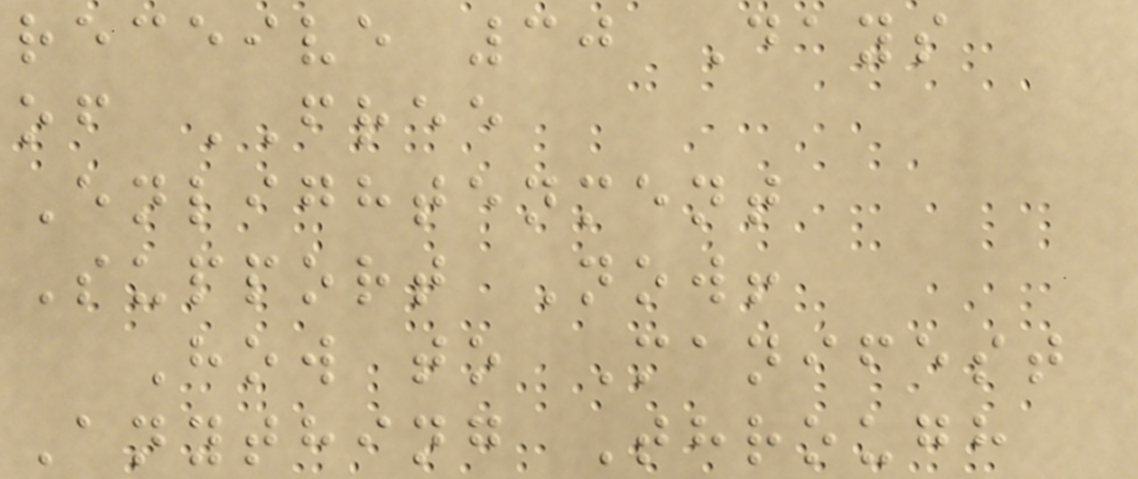receive 30 Days
of FREE
Enlightenment
Support Now!
How to Manifest
Anything Through
